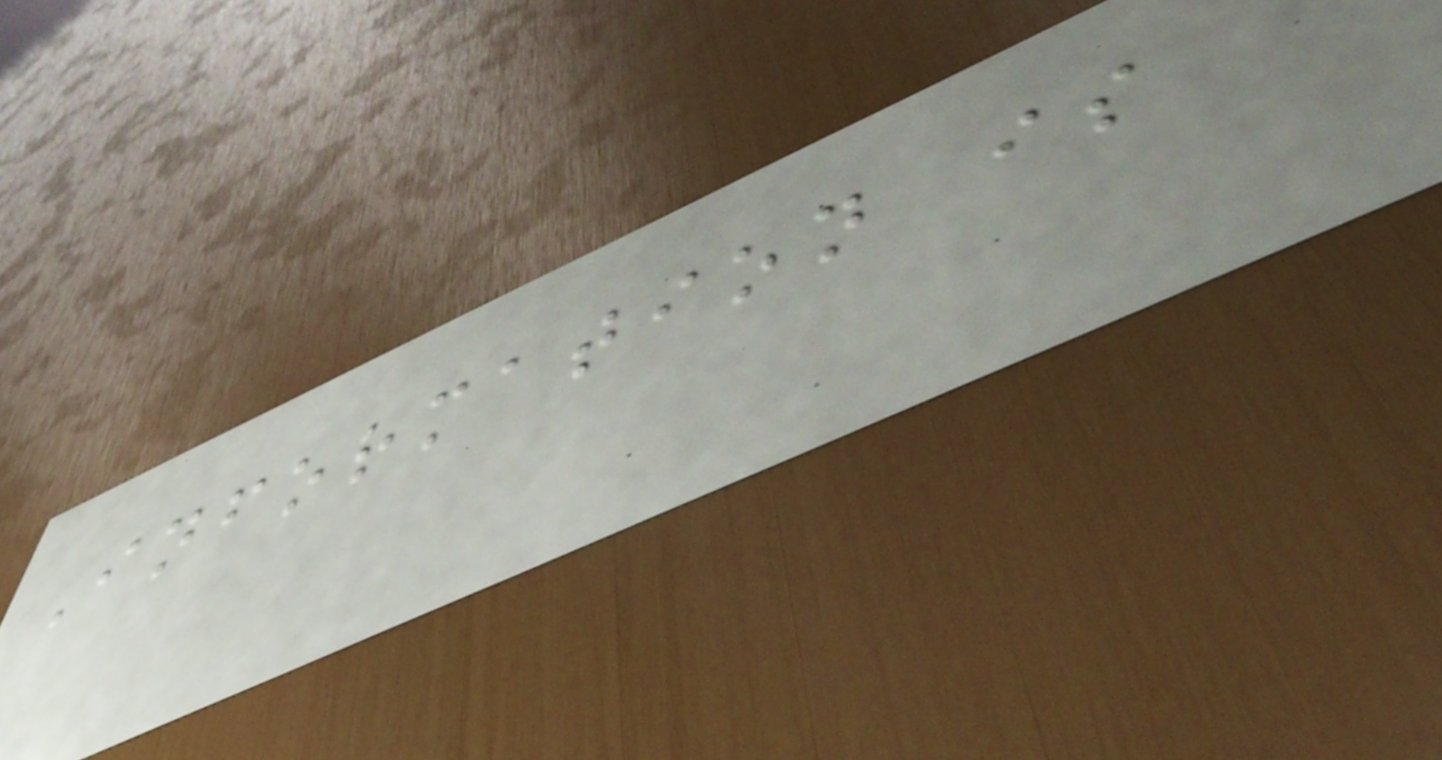Information is
